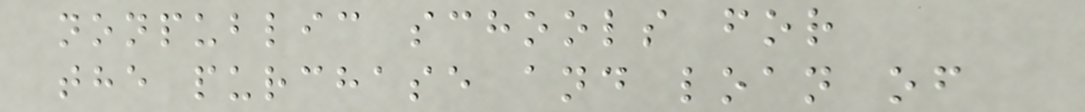nonpublic schools for
the purchase and loan of
